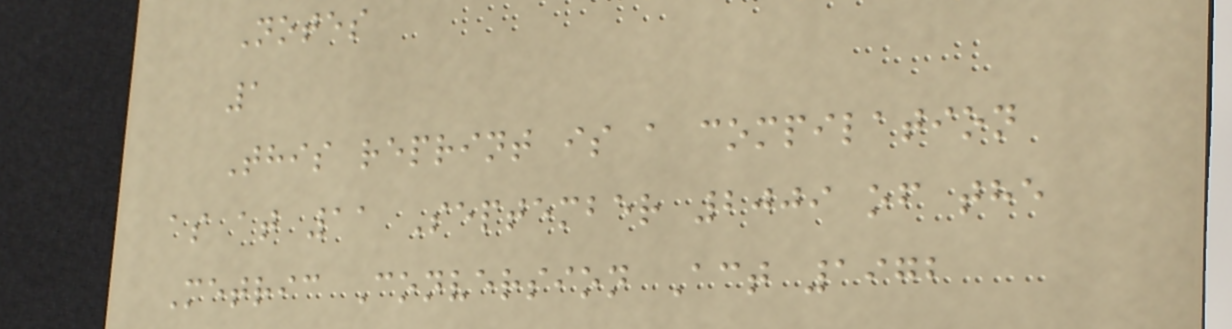Notes
1
This reprint is a compilation
as at 11 September 2009 of the
Metric Conversion Act 1972
